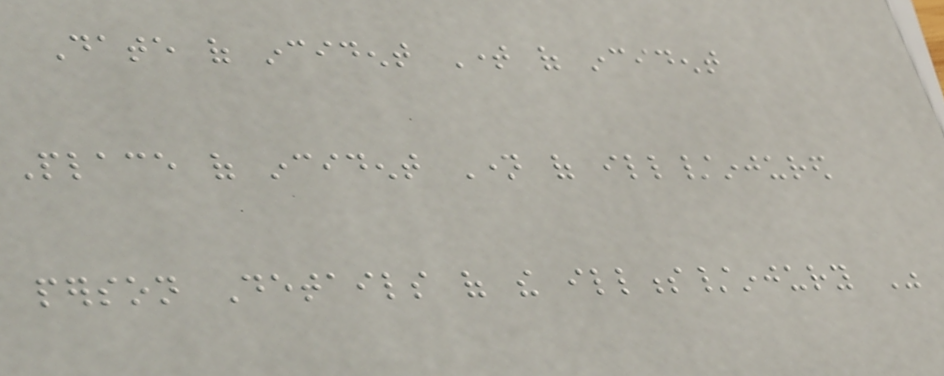Date of incident Time of incident
Place of incident Name of ill/injured
person Details of the illness/injury Was
